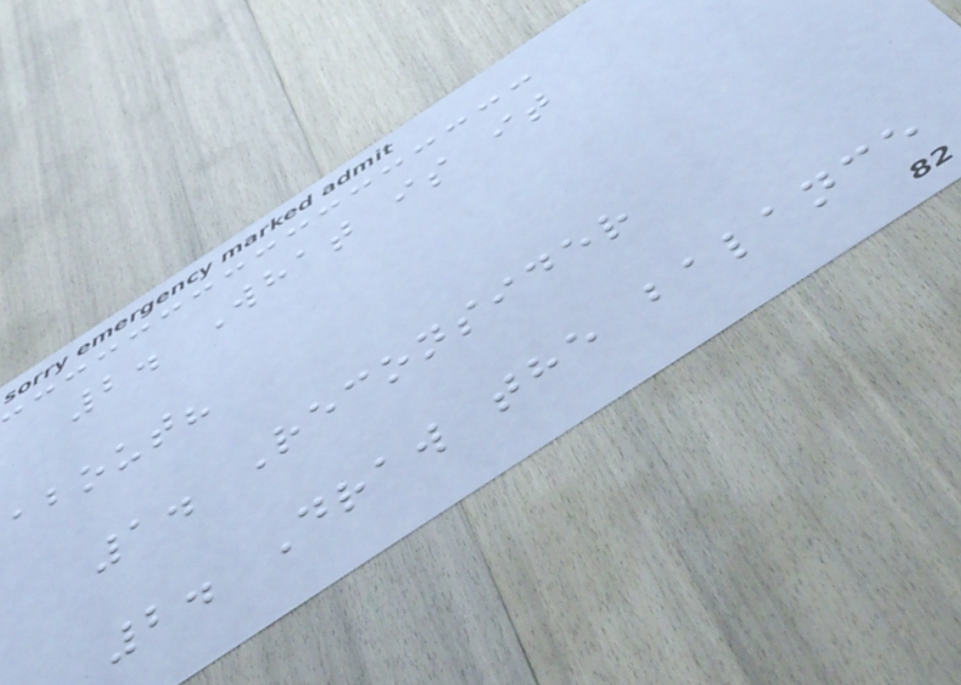2. What is it
about?
1. Reconsider
2. Draw the balance
